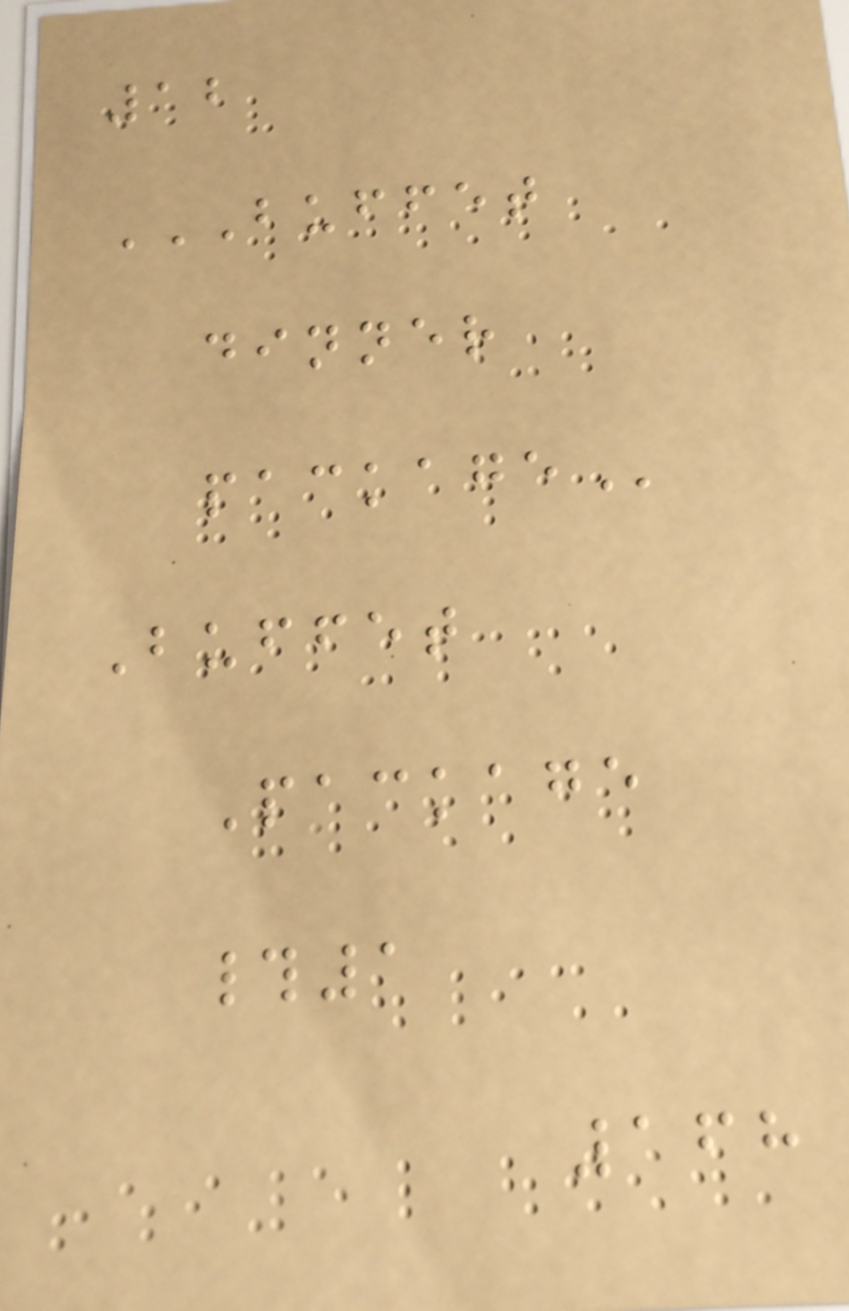12
BUFFET
DINNER
PACKAGE
Buffet
Package
#1
168
